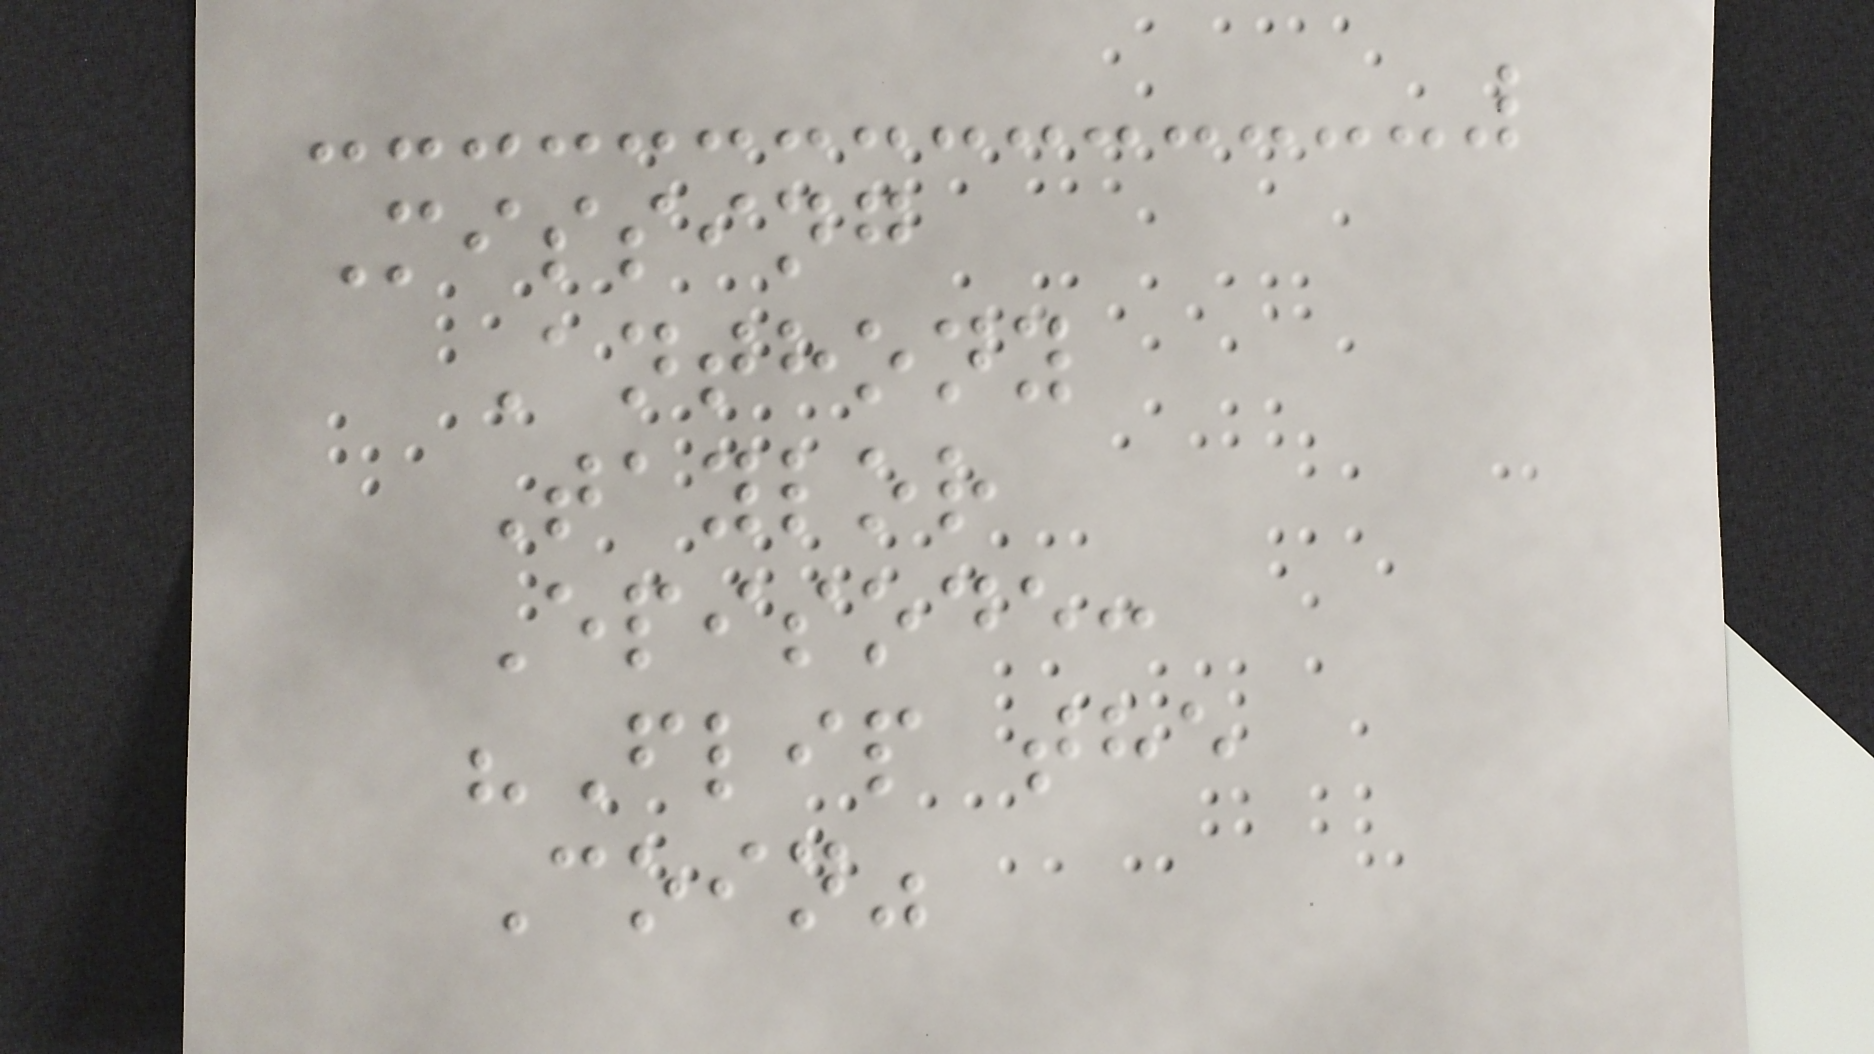Missing
Anthony
Taylor
Episode:
"Flip the
Coin"
